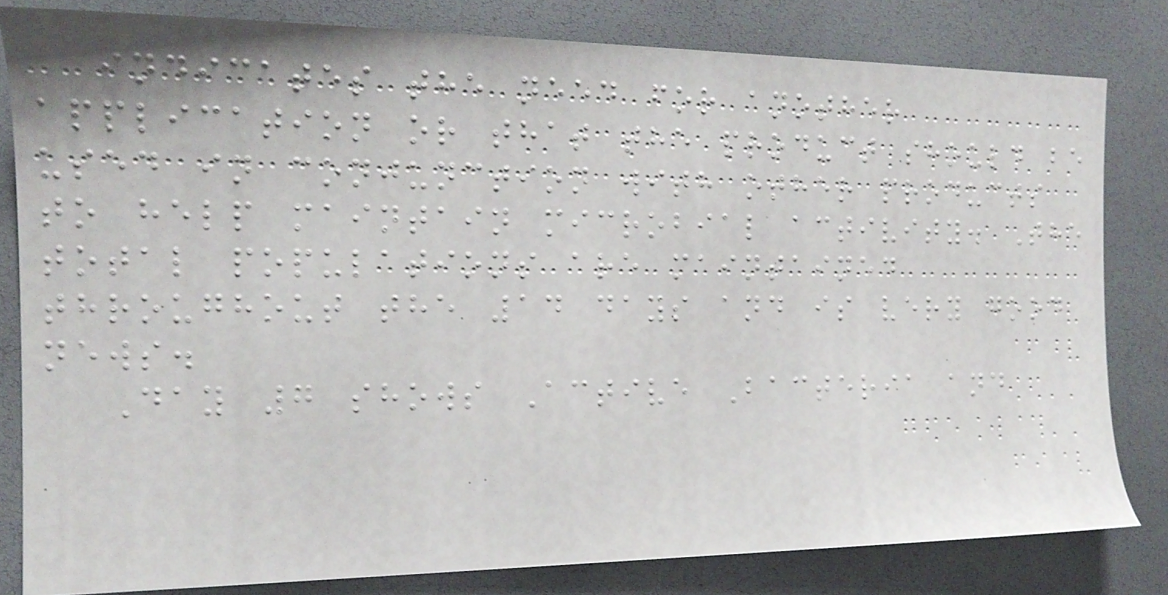indicates the need for another
application or that the product should be
used in conjunction with other products
to help maintain microbial activity. The
total populations are maintained
throughout the 14 days and is very good
news.
Day 7 shows Active Bacteria and
